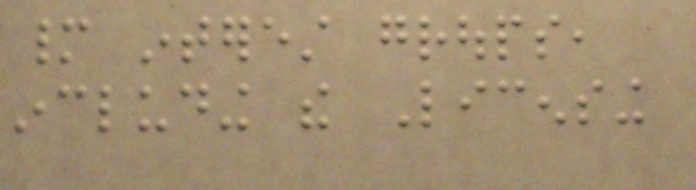many interest groups,
including the Licensing
